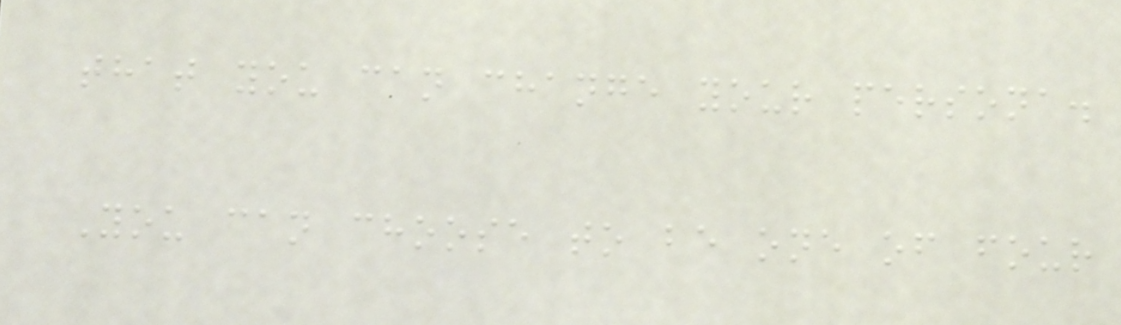that you can change your persona.
You can choose to be one of four
